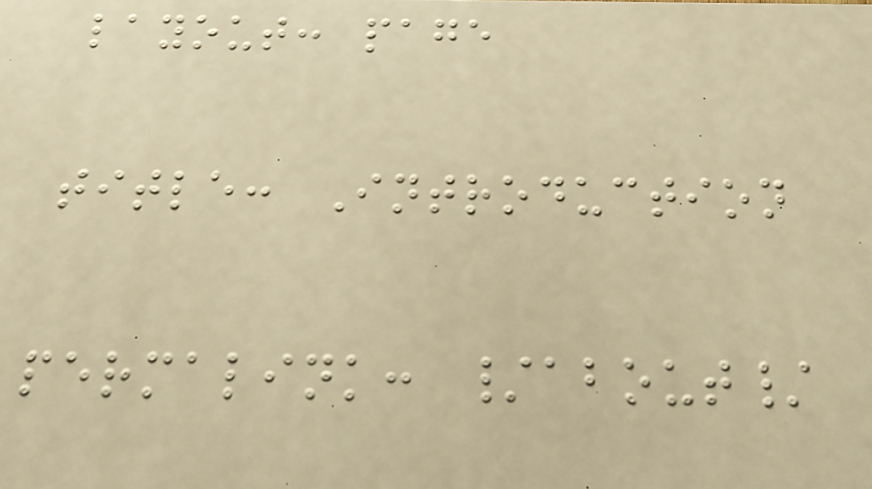layout: page
title: Introduction
permalink: /about/
